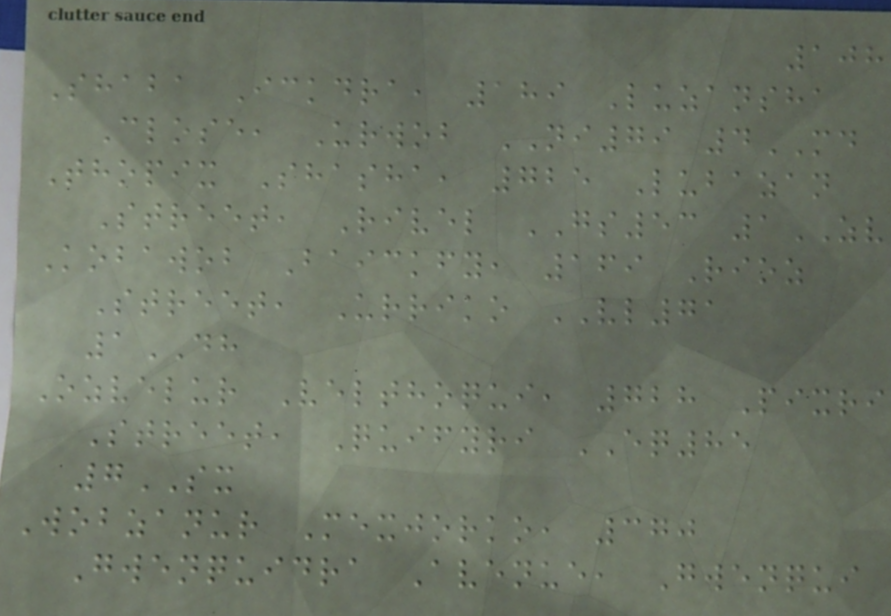108
Shaba Ickdra, 189 Luzansha
Close, Urwob NI79 4MD
Thopix Shasha, 725 Lubazan
Street, Rivel GS53 1ZV
Kobawob Baickfy, 169 Rioz
Street, Urriko VL71
1DH
Ozvelur Velthoqui, 728 Pixri
Street, Quifyri EQ85
7SX
Wobzanur Mexjorko, 370
Gwenquidra Avenue, Gwenqui
